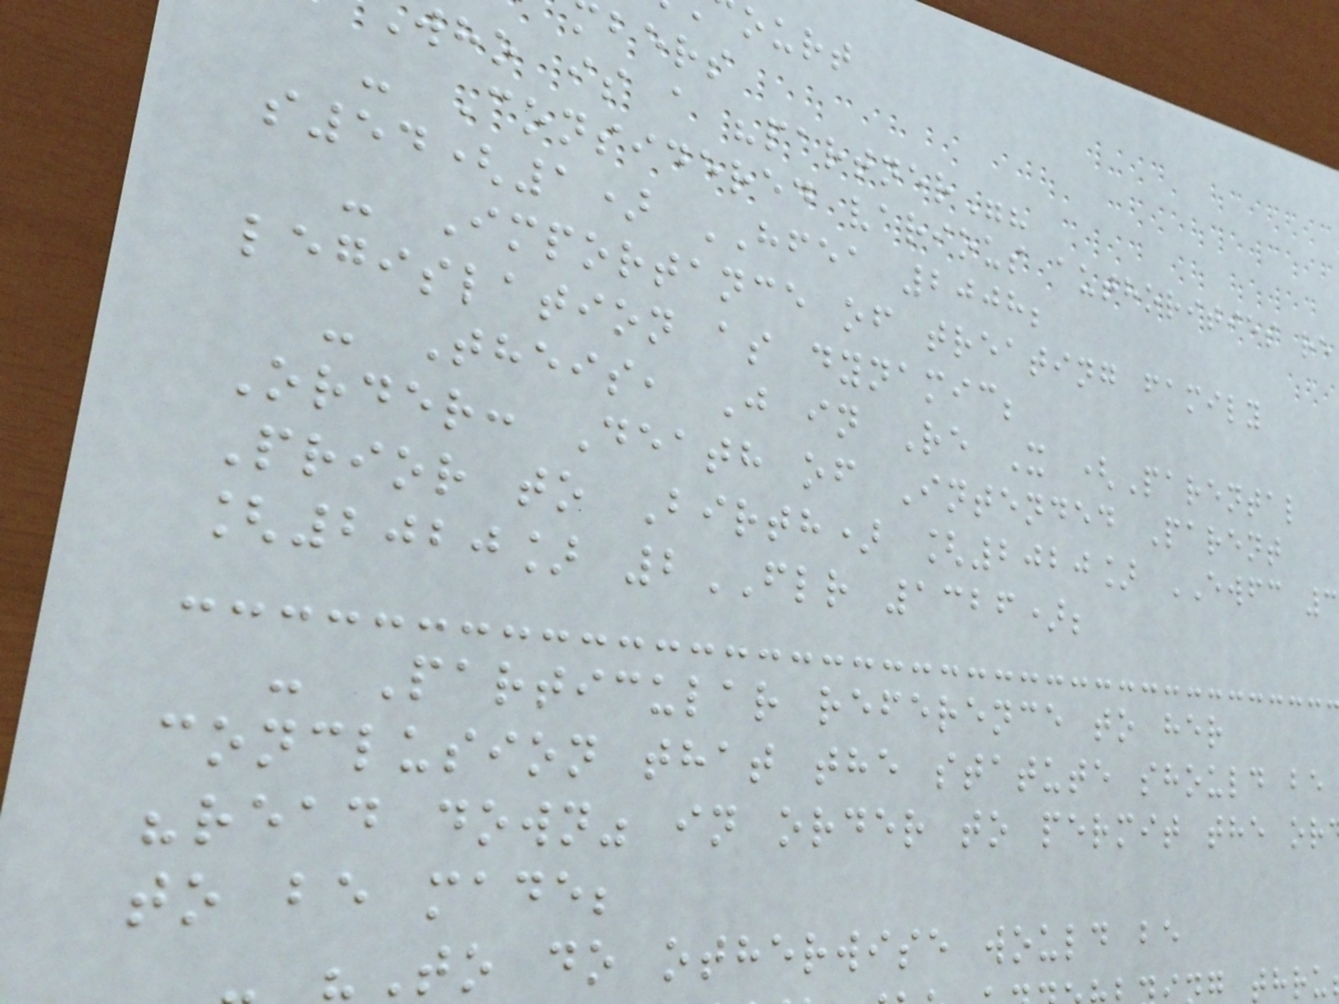ourt
bers
who is a "partner"?
- Considered various authorities re
s54(1) HFEA 2008;
- Importance of treating family
legislation as dynamic;
- Theis, J in Re X (Parental
Order: Death of Intended Parent
Prior to Birth) [2020] EWFC 3
[2020] 2FLR 1326);
- Particular reference to her
conclusion that the statute should be
"read down" in order to permit the or
to be made;
"To do otherwise would be
